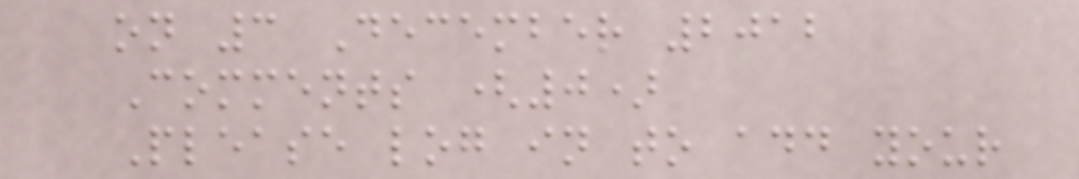on 3 December 2012
Comments (0)
Please log in to add your
